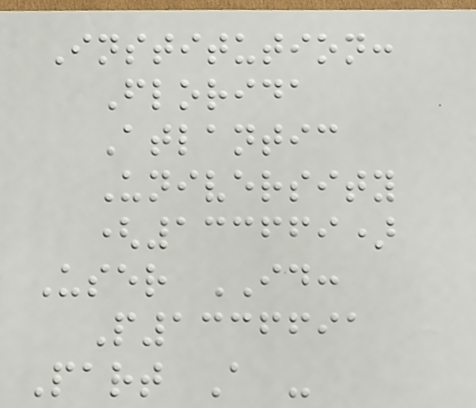Institution:
Florida
Atlantic
University
(133669)
User ID:
P1336691
Part A -
